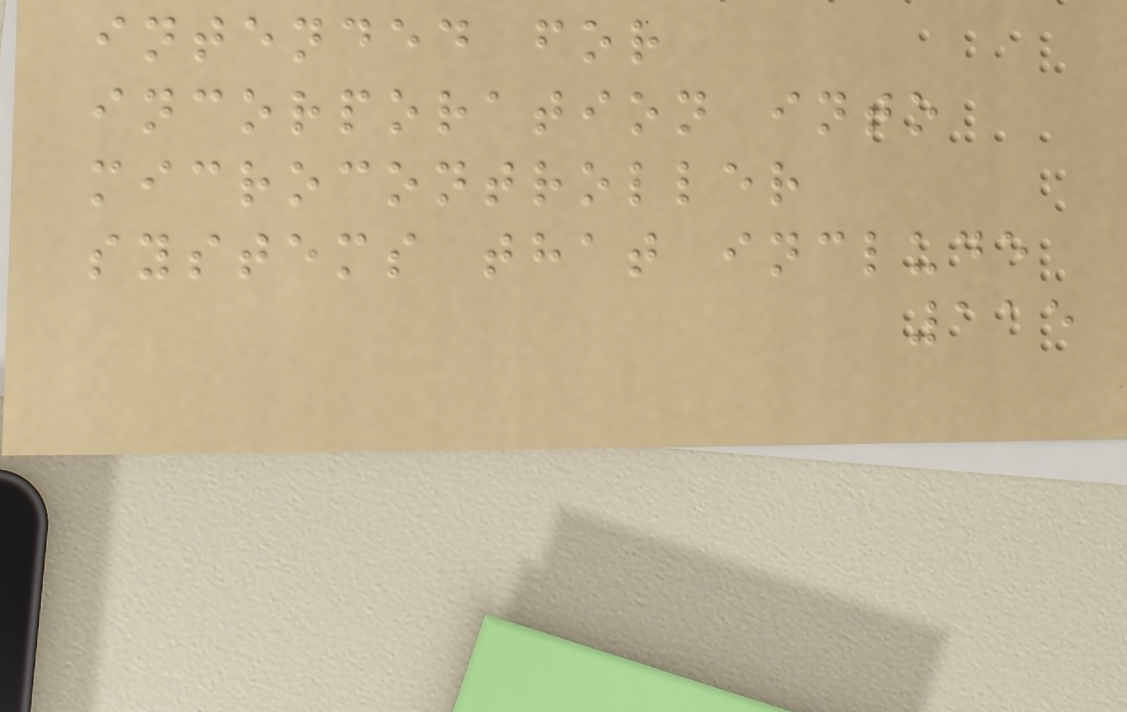intended for
incorporation into
microcontroller
systems that include
115
